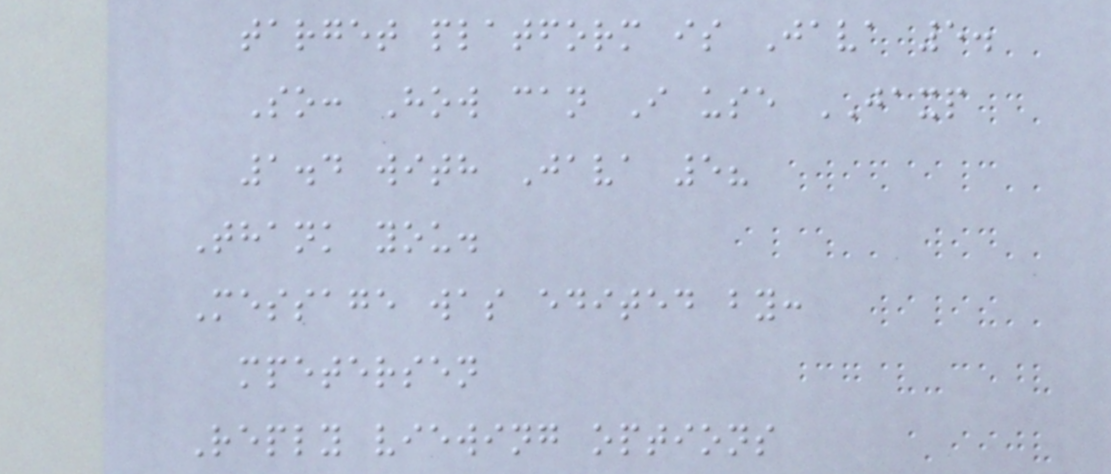target platform is Java 5.
So: How can I use JAXP
1.4 with Java 5?
Thank you.
Message was edited by:
mpetersen
Reply viewing options
